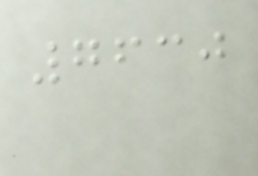7630
